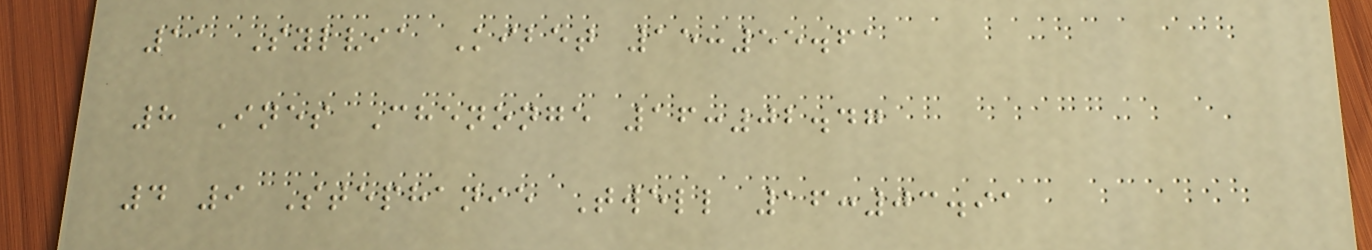11 Sylvia Kibet 15:55.61
8 Ines Chenonge 16:02.47
4 9 Stephanie Twell 16:03.91
